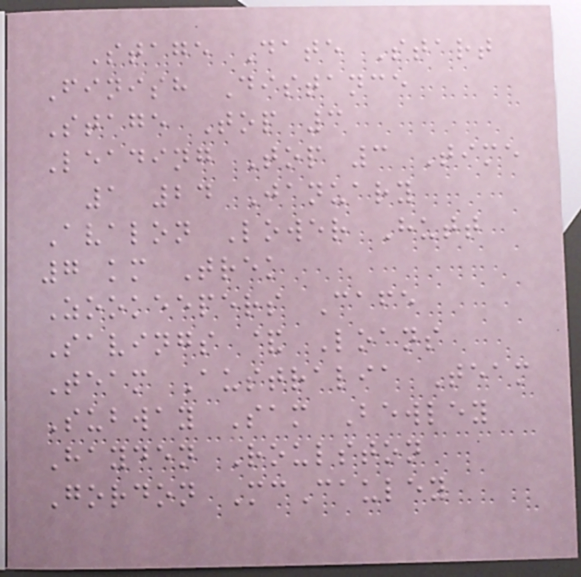Stage Date Start
Finish Distance
Stage Top 3
Leading Top 3 Time
1 24 January
Avalon Lower Hutt
7 km Trek
Zookeepers Cafe
Savings & Loans
Team Australia Team
Subway Sam Bewley
Hayden Roulston
Gordon McCauley
